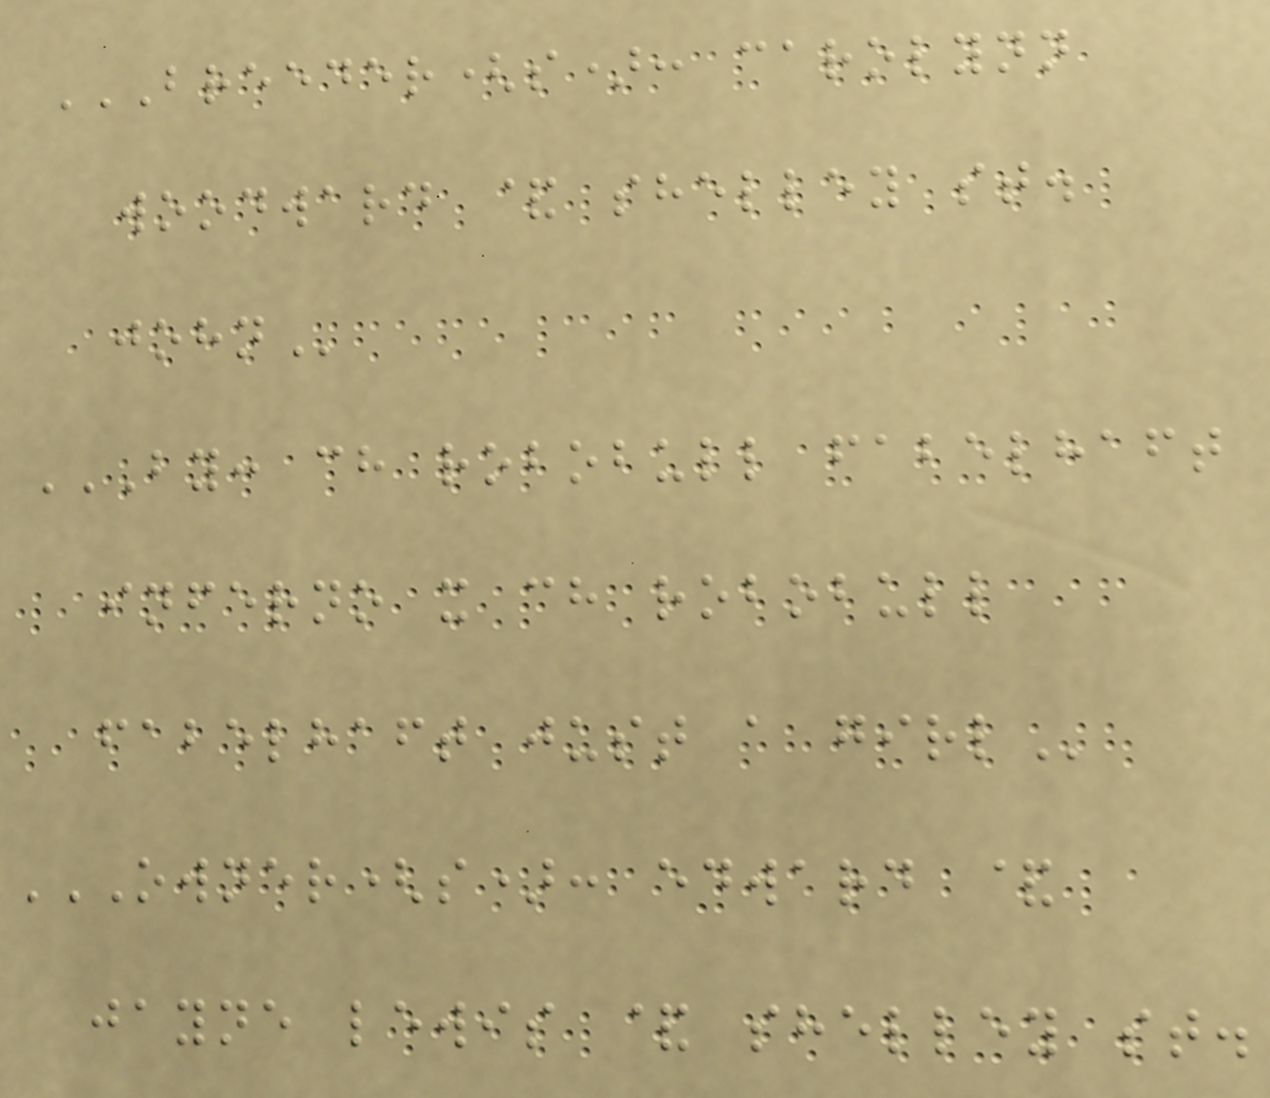BREEDER(S): CAROLYNN
WOODWARD & SHELLEY ST.
JOHN
BY: CH ROBOBULL FABELHAFT
INFERNO X CH ROBOBULL
FABELHAFT JUST A GIRL
OWNER(S): EDWARD &
JAYNE LEWIS & SHELLEY ST.
